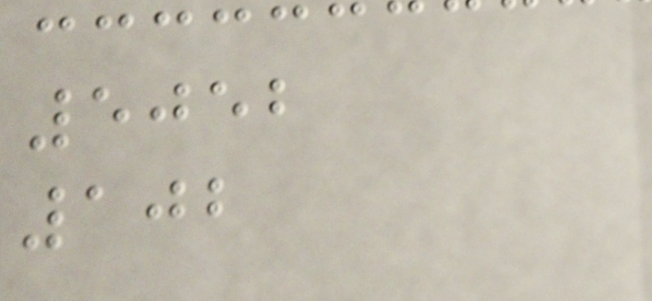5052
102
